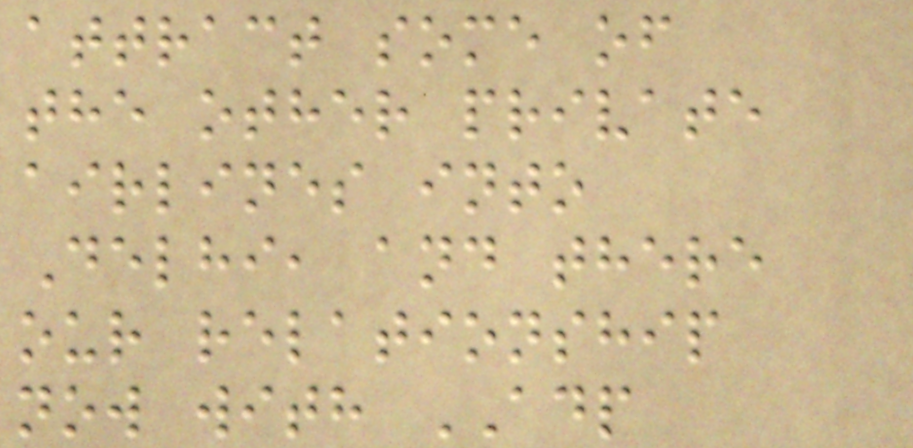attract some of
the other private
airlines into
Delhi, and there
our relationship
now with ADP
